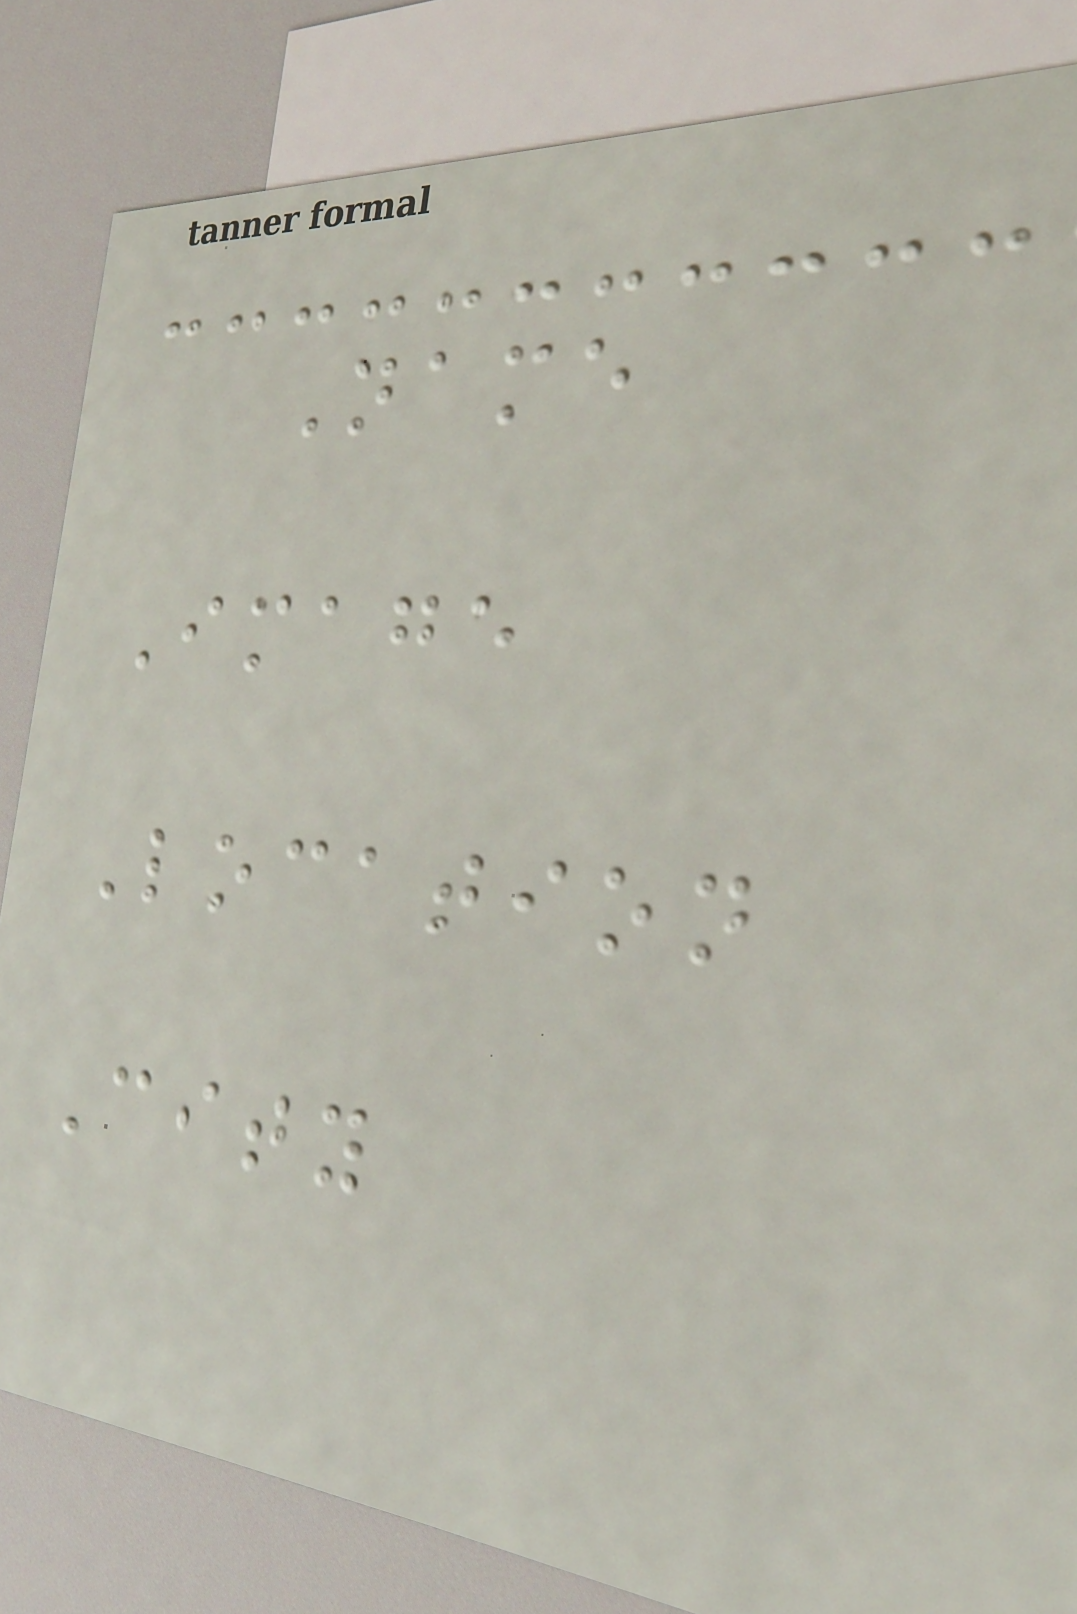Name
Image
Location
City
